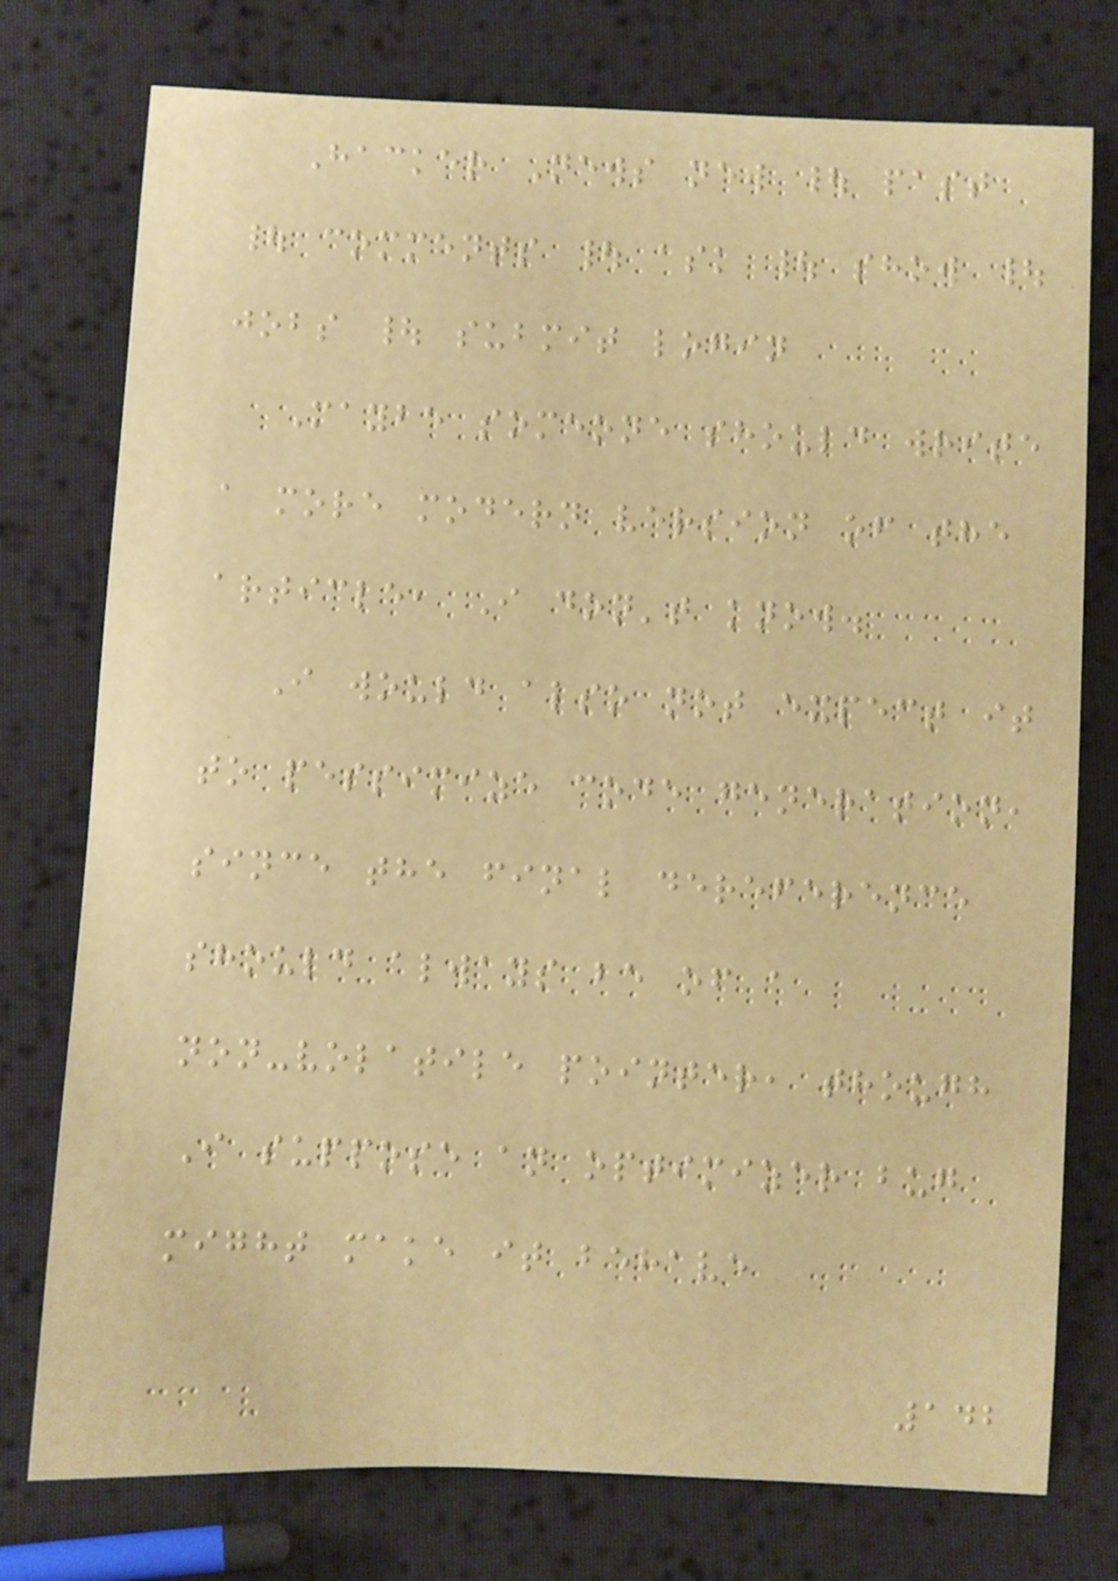Hacker News new | past
| comments | ask | show |
jobs | submit login
Maybe someone should write
a more modern version of the
article, I don't know.
I would also not expect it
to pessimize code generation,
since the final dereference
should always be of a
non-volatile pointer, though
I suppose an optimizer bug
might make it behave
142
